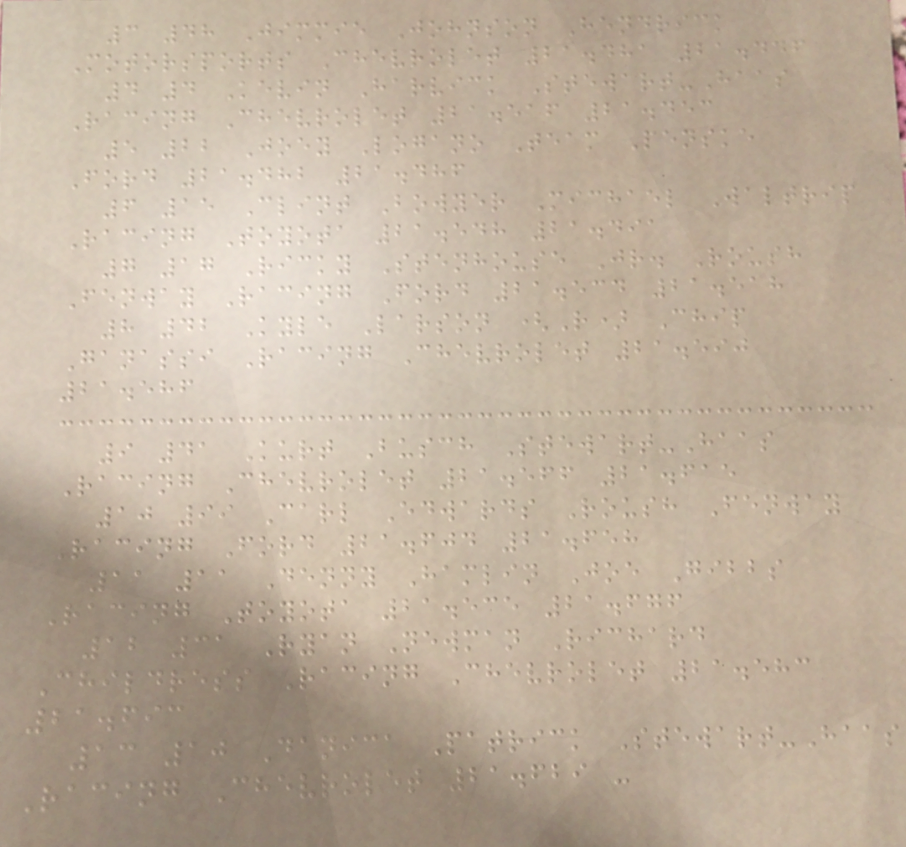3 48 Jimmie Johnson Hendrick
Motorsports Chevrolet 21.481 21.446
4 4 Kevin Harvick Stewart-Haas
Racing Chevrolet 21.516 21.453
5 22 Joey Logano Team Penske
Ford 21.482 21.486
6 15 Clint Bowyer Michael Waltrip
Racing Toyota 21.548 21.491
7 17 Ricky Stenhouse Jr. Roush
Fenway Racing Ford 21.534 21.518
8 42 Kyle Larson (R) Chip
Ganassi Racing Chevrolet 21.590
21.586
9 41 Kurt Busch Stewart-Haas
Racing Chevrolet 21.566 21.615
10 99 Carl Edwards Roush Fenway
Racing Ford 21.604 21.658
11 11 Denny Hamlin Joe Gibbs
Racing Toyota 21.535 21.676
12 31 Ryan Newman Richard
Childress Racing Chevrolet 21.583
21.693
13 10 Danica Patrick Stewart-Haas
Racing Chevrolet 21.629 -
